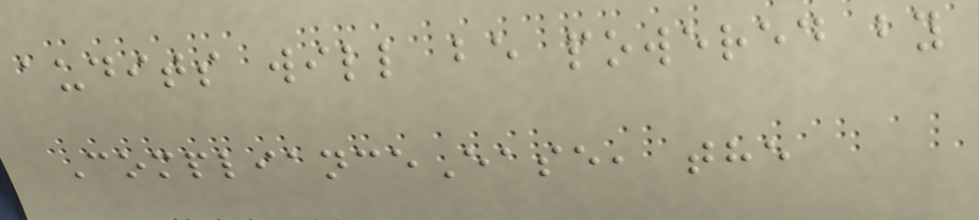audits will be powered by
ComplianceEase, the
